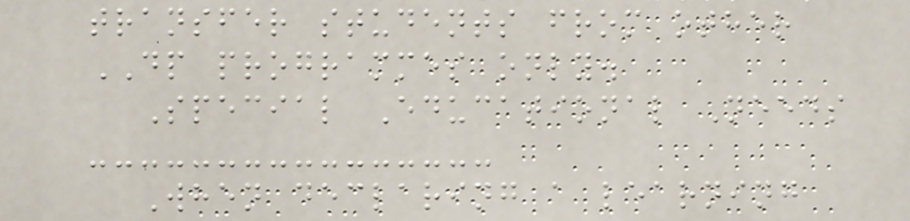transfer students from other
DP programmes only.
Special Educational Needs
When declaring a learning
